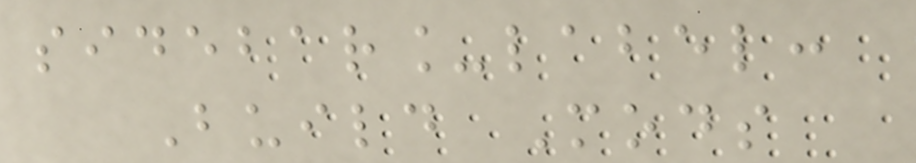sidebar_label:
Build Mods
